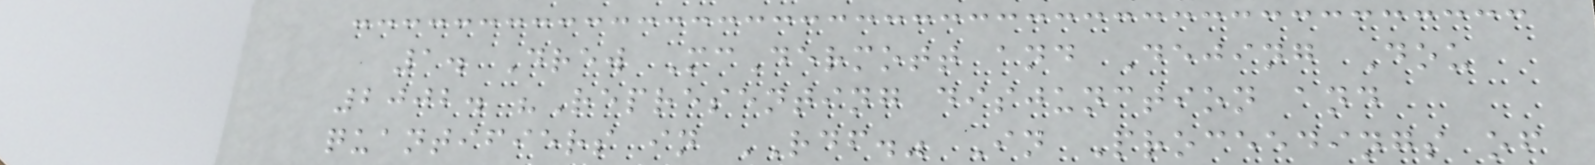1. Drew McDermott and Dejing Dou
2002. "Representing disjunction and
quantifiers in RDF." In Proceedings of
